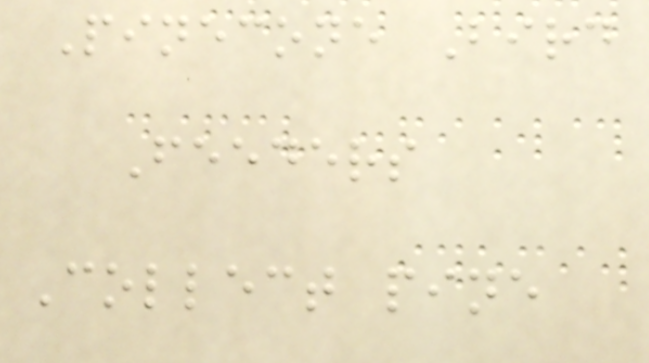Pinecone Bird
Feeders
Collect pine
